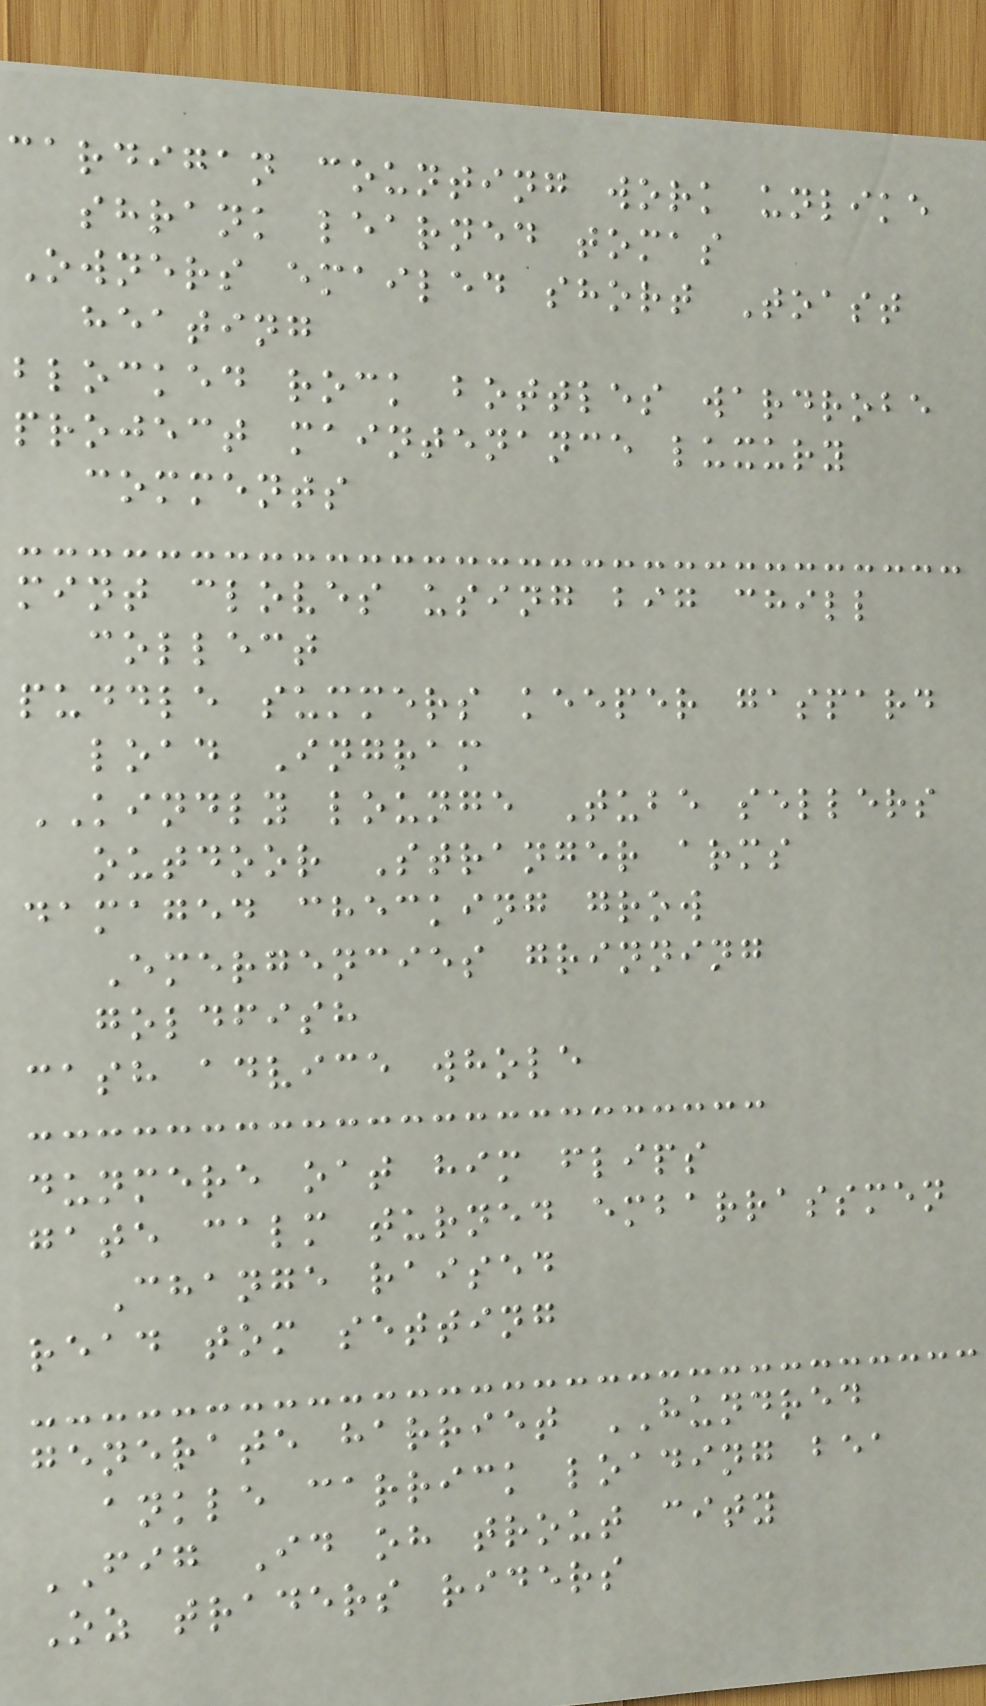cardigan counting work unlike
shrank learned tomas
Owners emailed short Toast
heating
blocked rock bottles wardrobe
project maintenance luxury
comments
mint cloves using big chill
collect
puddle summers keeper gaspard
load Ingram
KINDLY lounge Tube sellers
outdoor Stranger arms
damaged checking grow
Emergencies grinning
goldfish
cash advice whole
dunmere oat him flips
gate calm turned embarrassmen
Change raised
read tom setting
generate harriet HUNDRED
ankle carrick loading bea
FIG Id oh trout city
Oz traders riders
